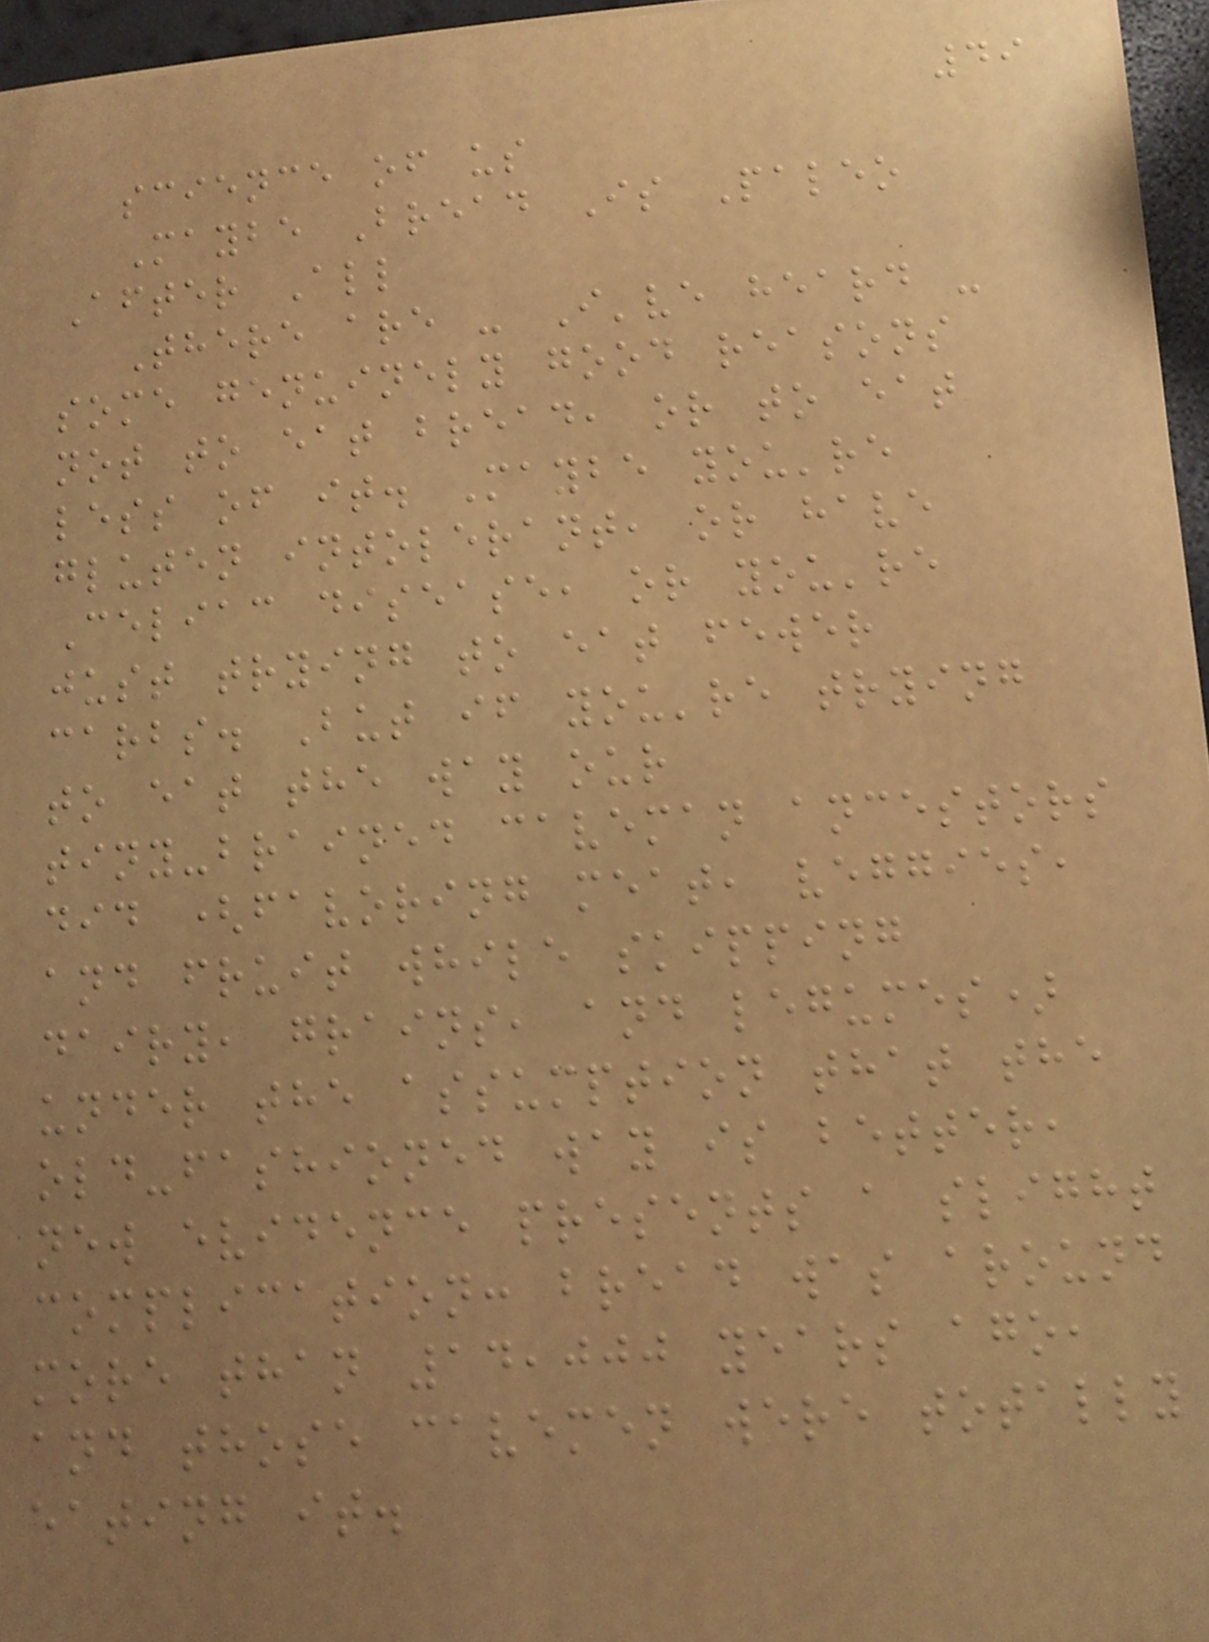49
science of us
Maybe Bread Is Paleo
After All
There are - I've heard -
some genuinely good reasons
not to eat bread, or to eat
less of it. Maybe you're
gluten intolerant, or have
Celiac disease, or you're
just trying to eat fewer
carbs. But if you're trying
to eat the way our
tiny-brained caveman ancestors
did (favoring meat, veggies,
and fruit while skipping
dairy, grains, and legumes)
under the assumption that the
old-fashioned way is better,
new evidence presents a slight
complication: bread was around
more than 14,000 years ago,
and those cavemen were totally
eating it.
